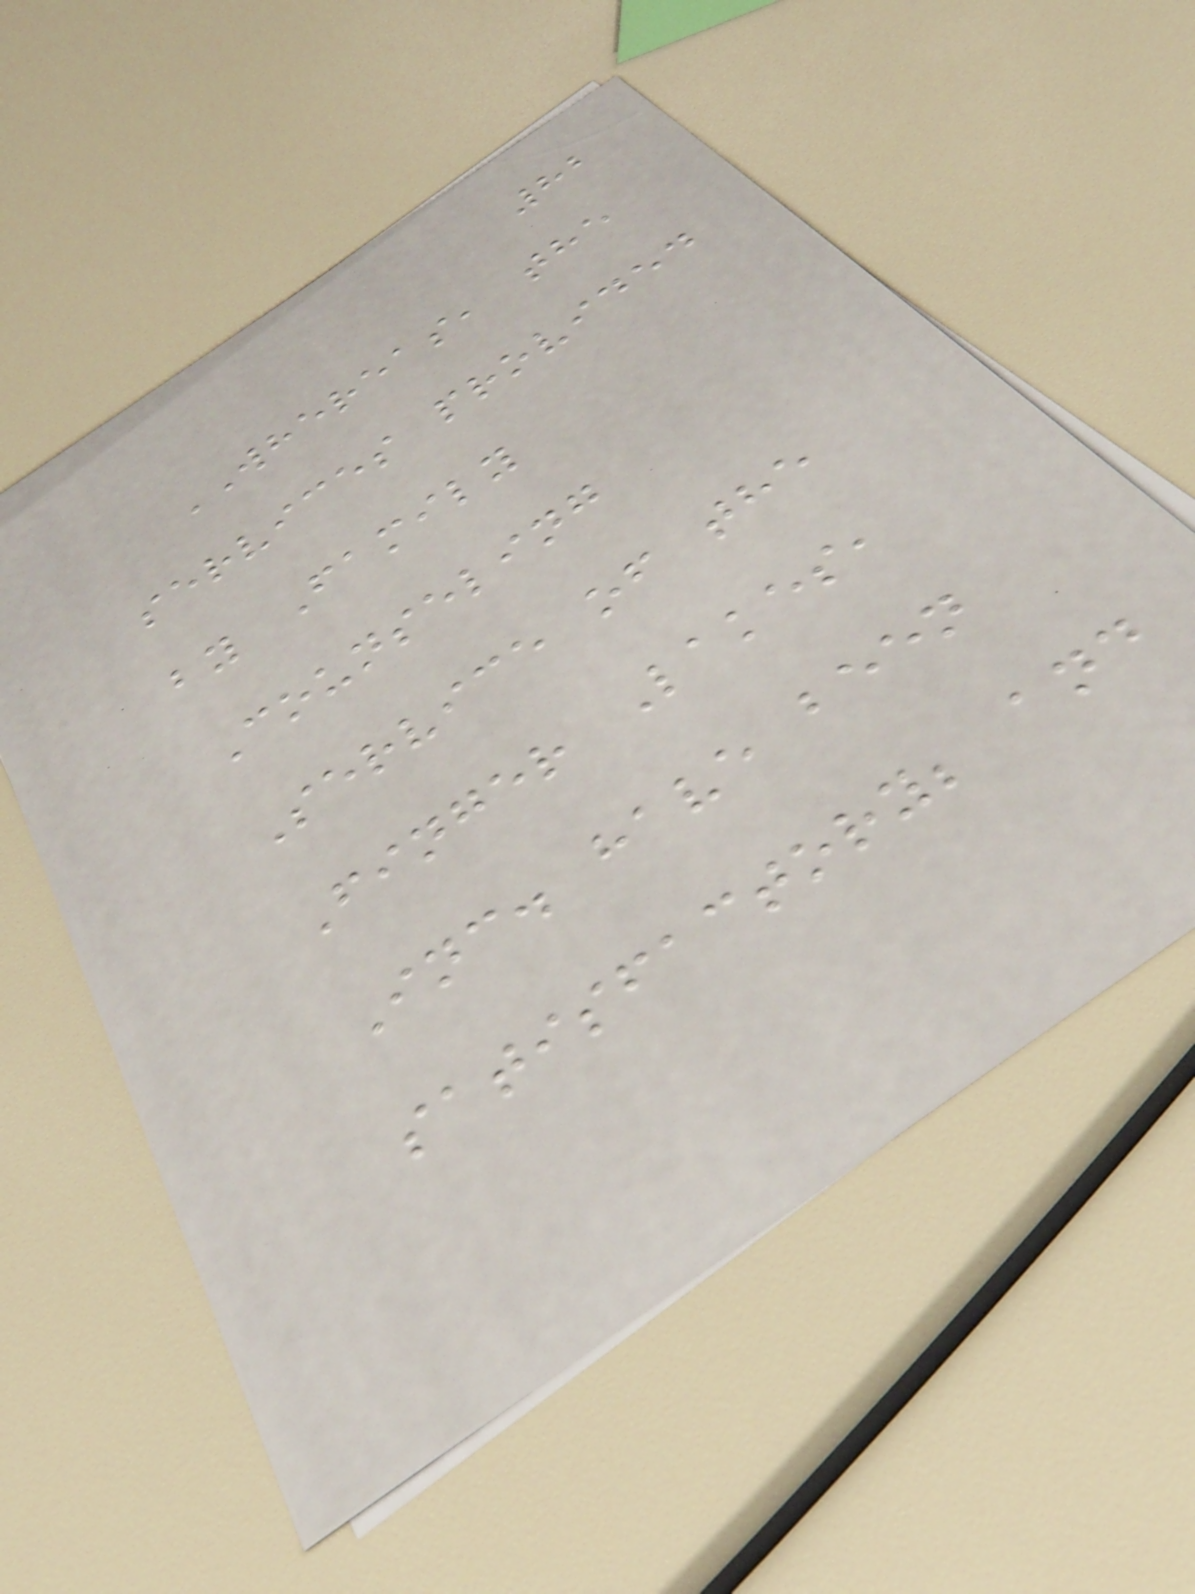82
WHEREAS, the
services provided
by Family
Counseling
Service of the
Finger Lakes,
Inc. have been
satisfactory; and
